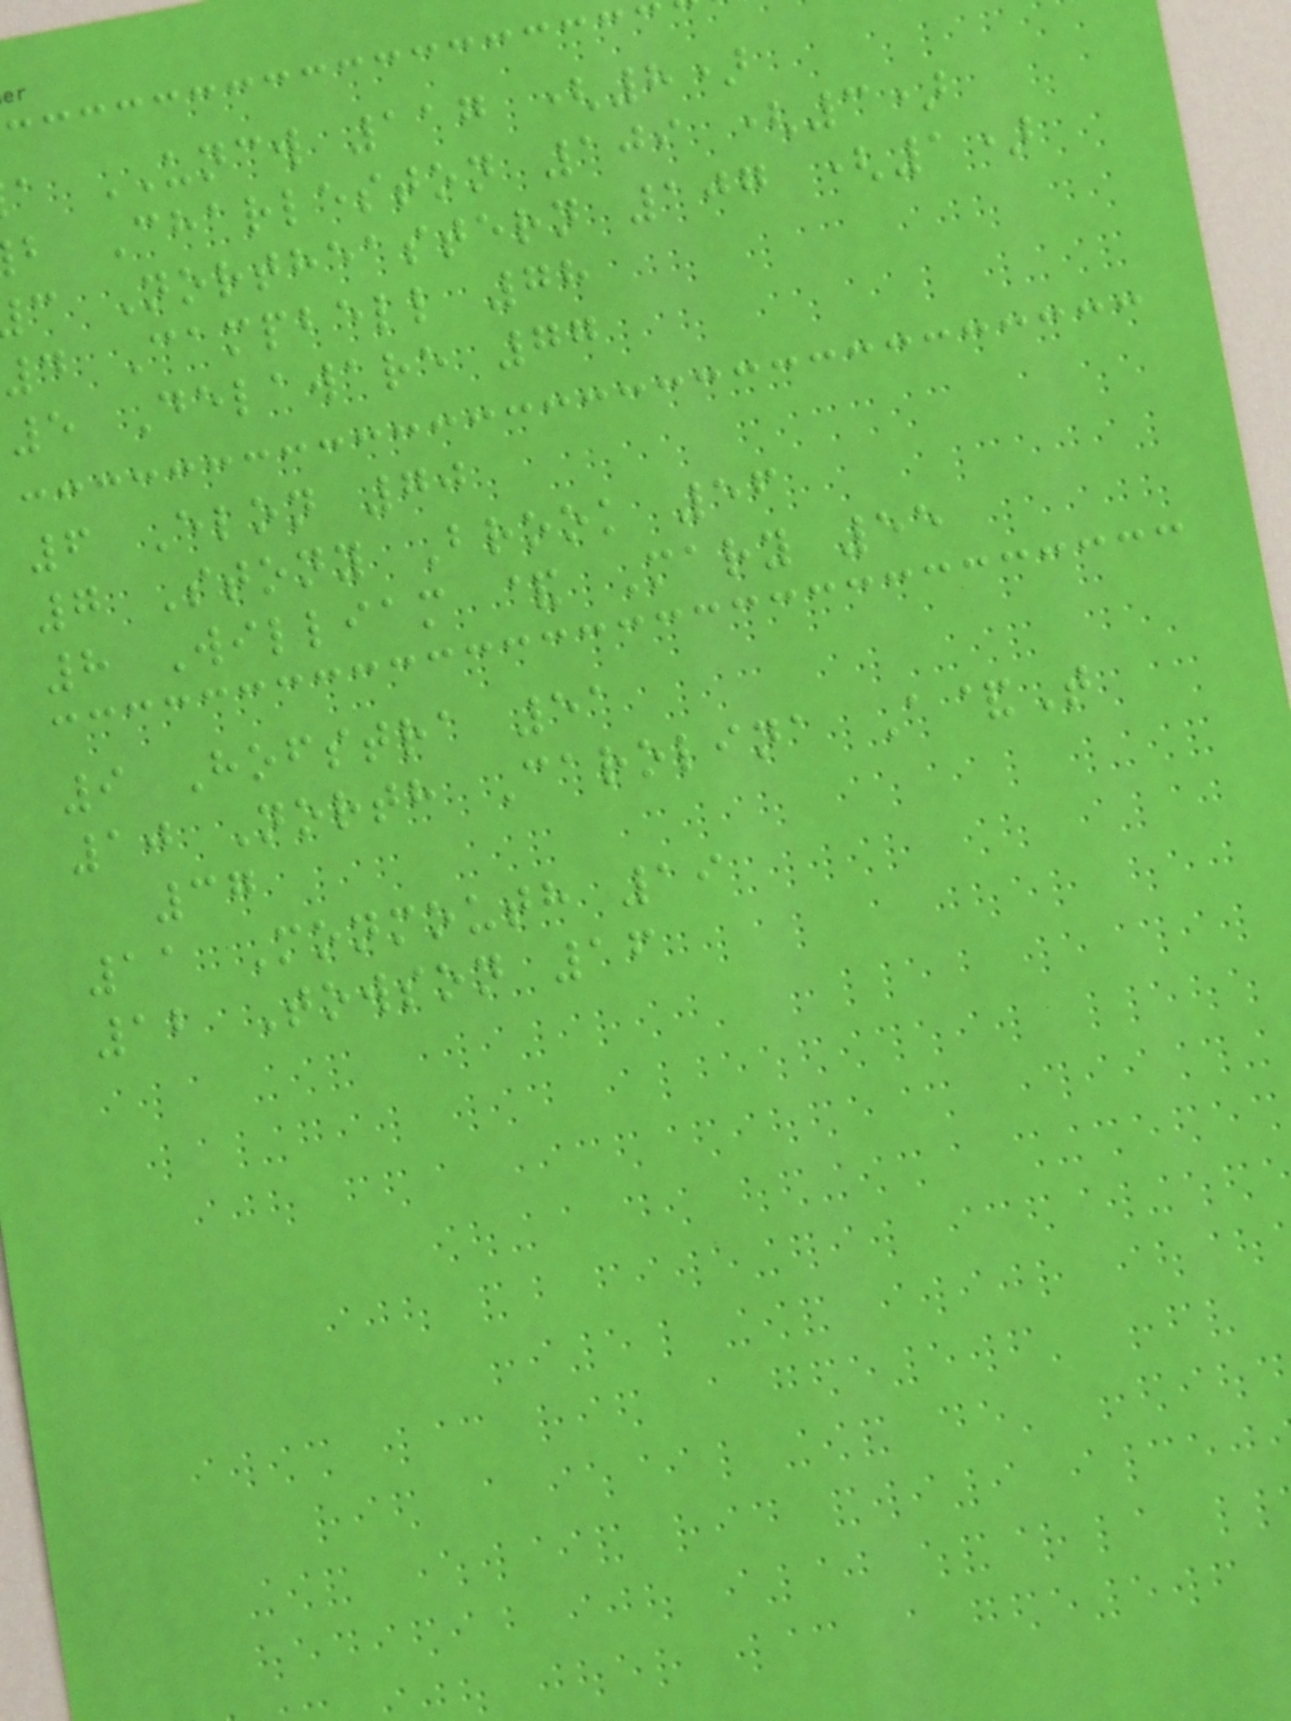a UNCW 117 (8)
b Charleston 109 (3)
c Northeastern 107 (1)
4 Campbell 78
5 Delaware 77
6 Elon 70
7 Stony Brook 56
8 William & Mary 55
9 Hofstra 51
10 North Carolina A&T
37
11 Monmouth 19
12 Towson 16
